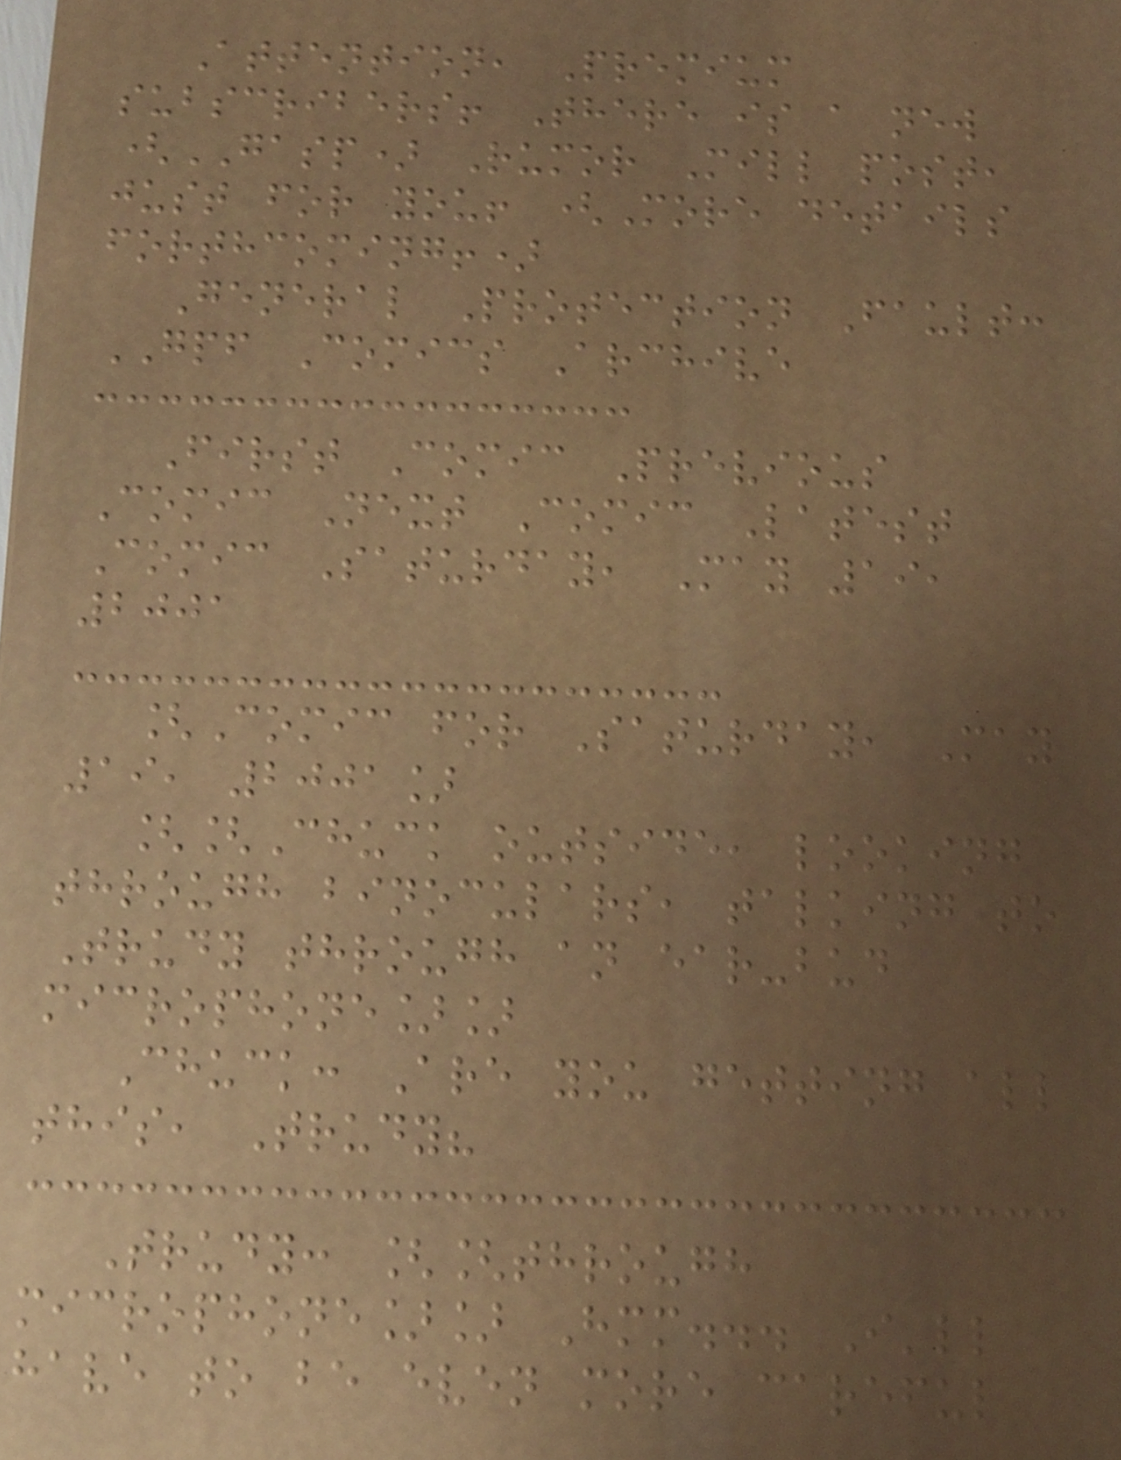Attention, Premium
subscribers! There is a new
(GASP) Rumor Mill post,
just for you! (More details
forthcoming!)
General Protection Fault:
GPF Comics Archive
First Comic Previous
Comic Next Comic Latest
Comic Saturday, May 19,
2001
[Comic for Saturday, May
19, 2001]
[[Chuck outside, looking
through binoculars, talking to
Trudy through an ear-bud
microphone]]
Chuck: Are you getting all
this, Trudy?
Trudy: [[through
microphone]] Hmm... I'll
have to be even more careful
